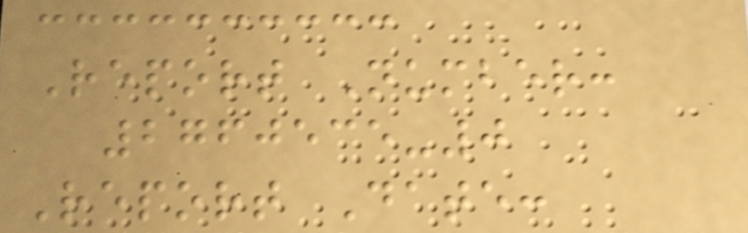Report Number:
2760535-0
Report Date:
